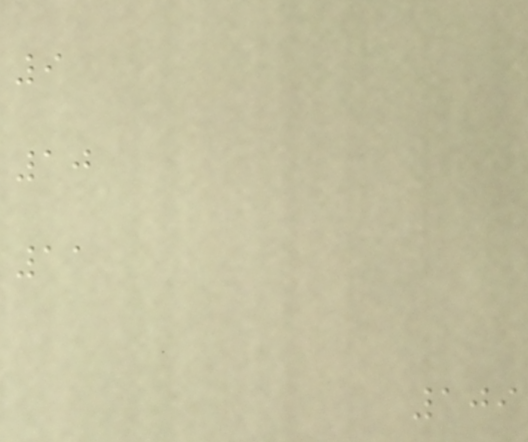9
10
11
109
